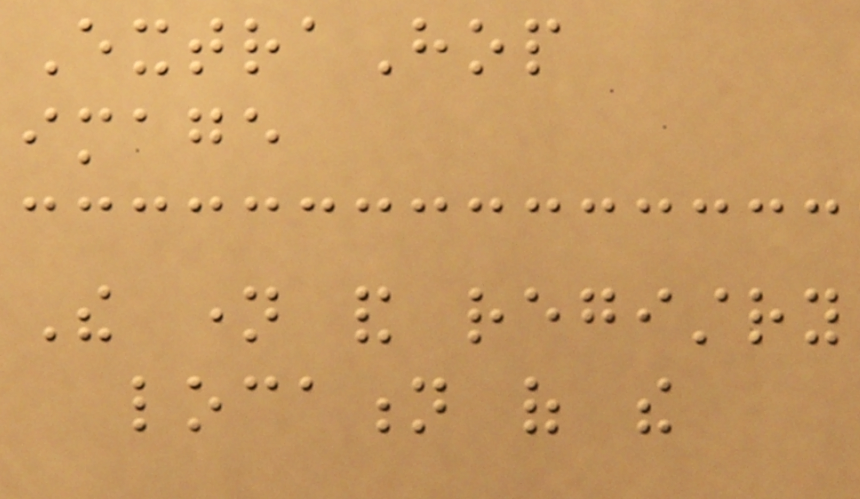ExtraHop
image
The name and registry
location of the
